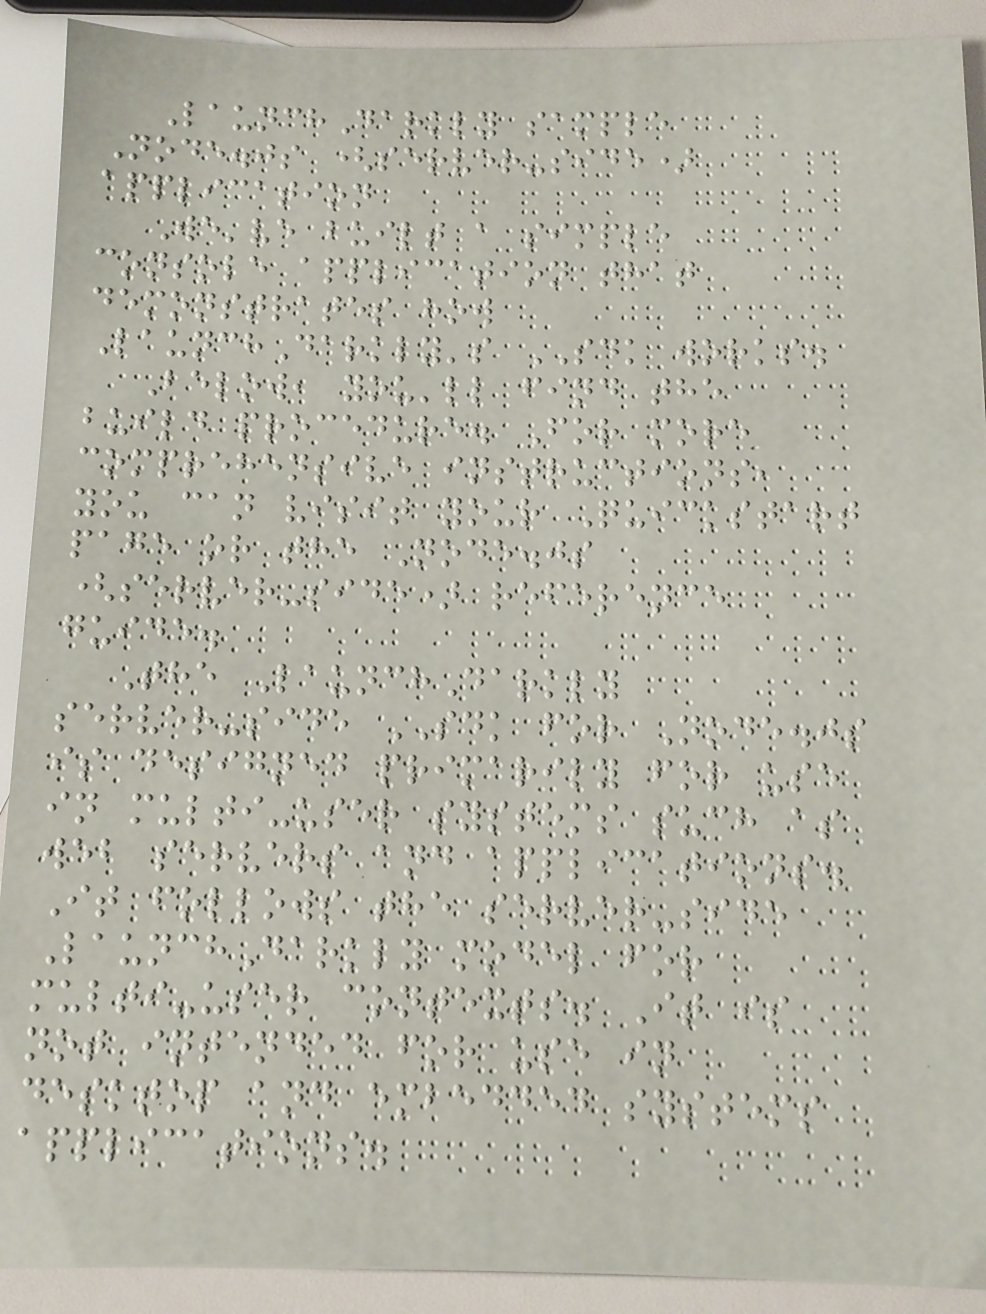LaunchDarkly sample
Node.js (server-side)
application
We've built a simple
console application that
demonstrates how
LaunchDarkly's SDK works.
Below, you'll find the
build procedure. For more
comprehensive instructions,
you can visit your Quickstart
page or the Node.js
(server-side) reference
guide.
The LaunchDarkly
server-side SDK for Node.js
is designed primarily for use
in multi-user systems such as
web servers and applications.
It follows the server-side
LaunchDarkly model for
multi-user contexts. It is
not intended for use in
desktop and embedded systems
applications.
